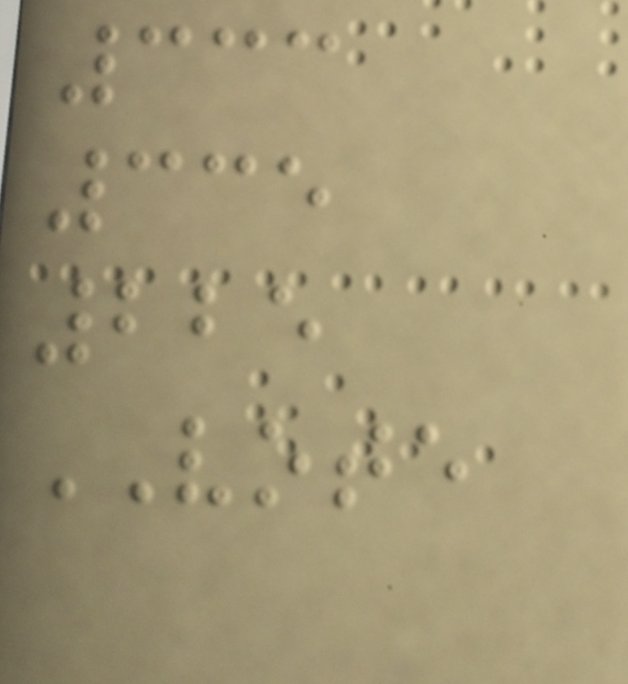333
335
225
VOTE
